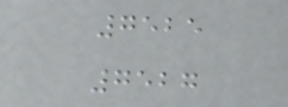7525
7527
